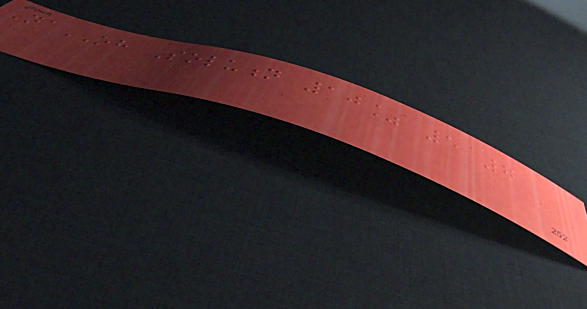NaOH Solution 10% 5 7
